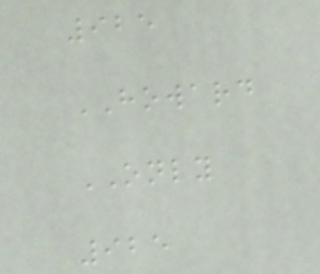925
HOWARD
ONLY
925
